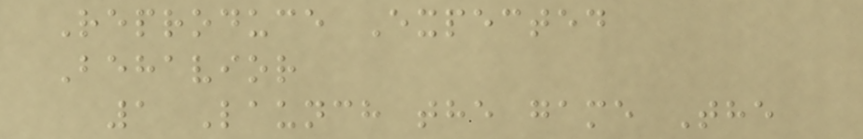Reproduce Expected
Behavior
1 Launch the game The
